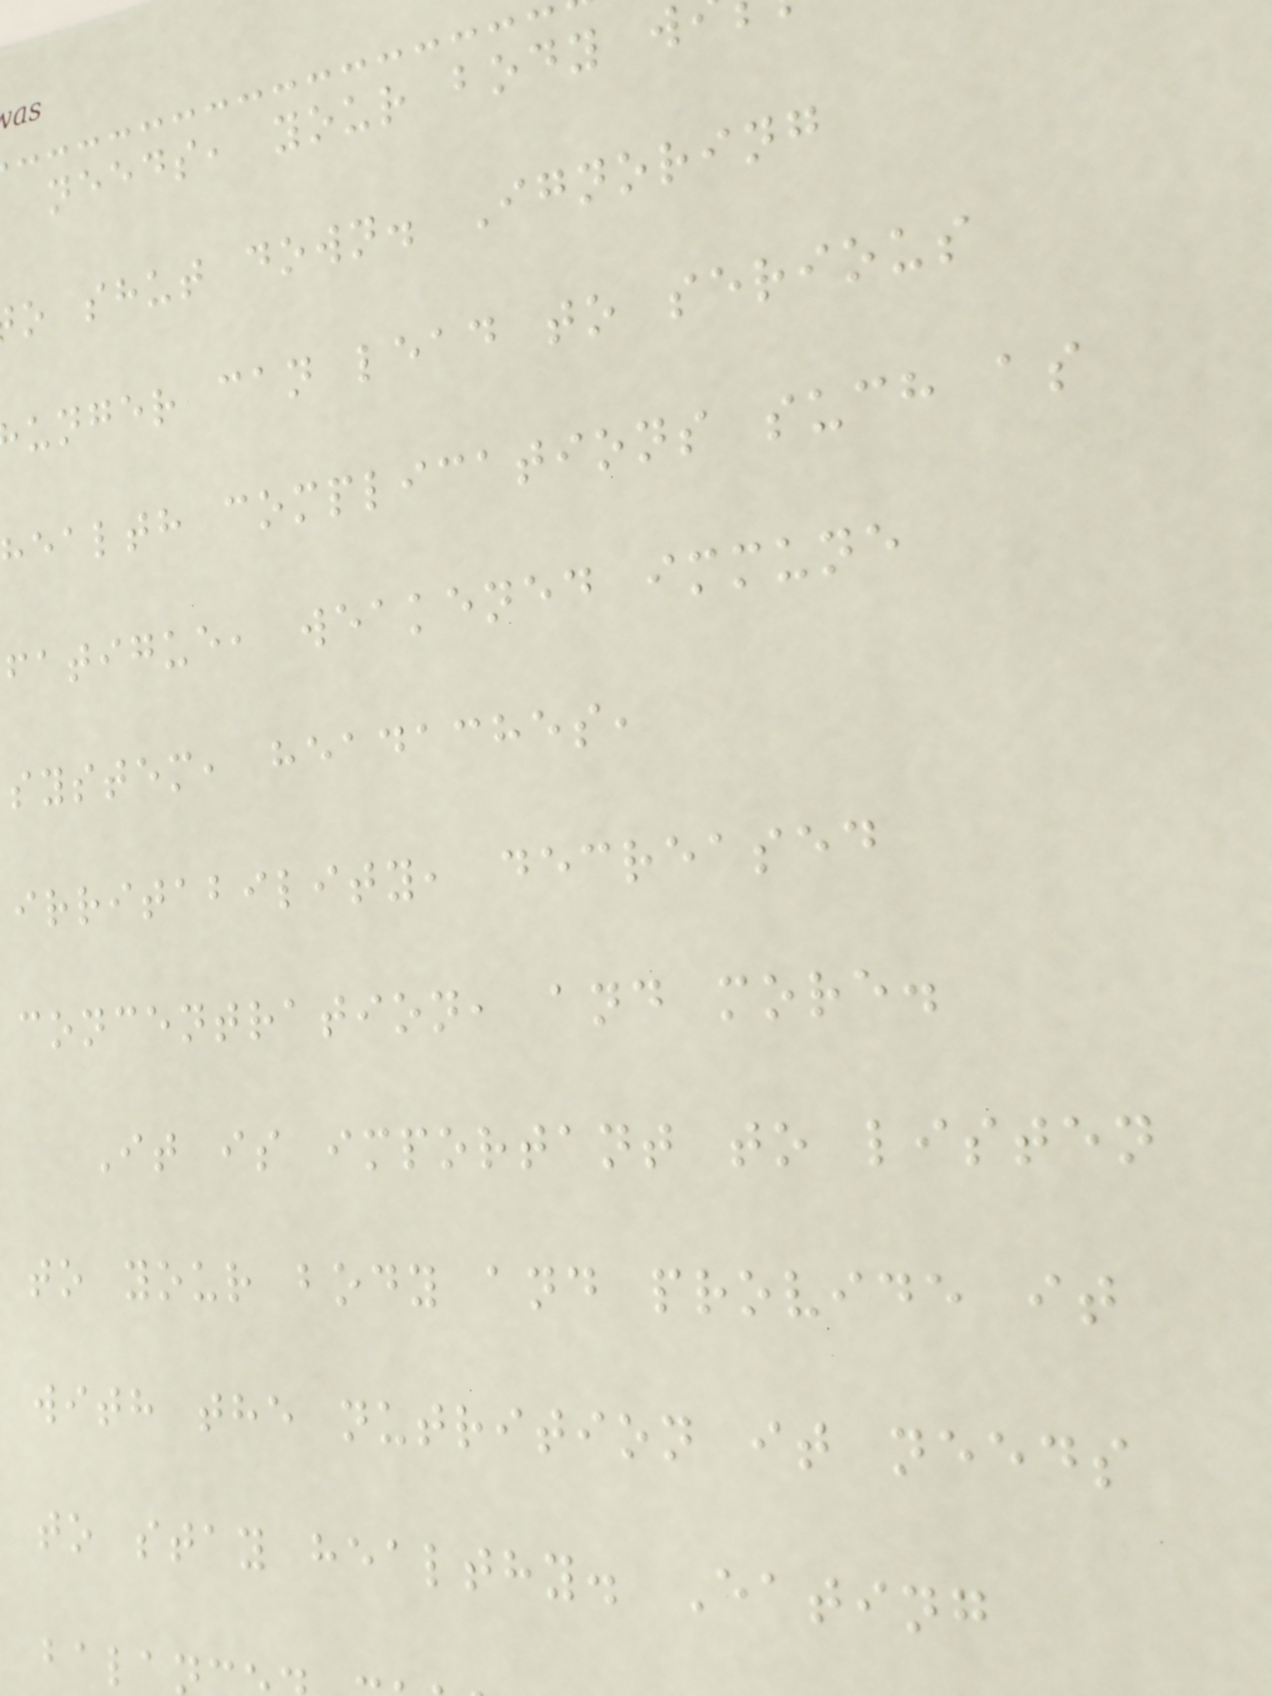needs, your body w
o shut down. Ignoring
unger can lead to serious
health complications such as
fatigue, weakened immune
system, headaches,
irritability, decreased
concentration, and more.
It is important to listen
to your body and provide it
with the nutrition it needs
to stay healthy. Eating
